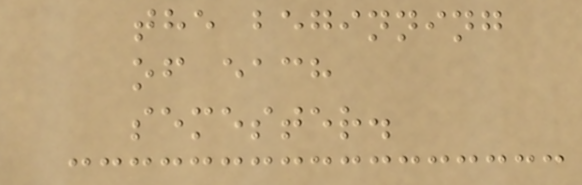the beginning
of each
semester.
